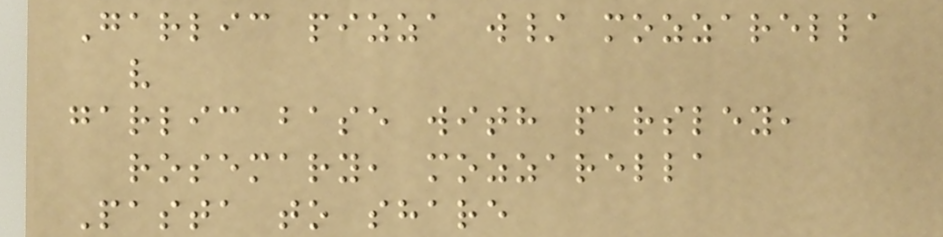Garlic pizza w/ mozzarella
v
garlic base with parsley,
rosemary, mozzarella
Pasta to share
